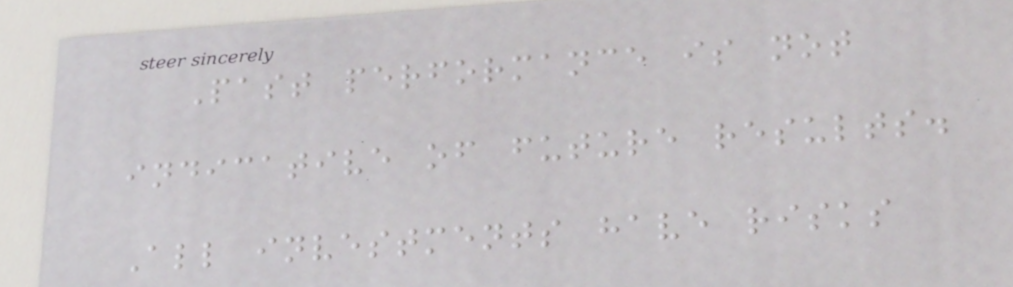Past performance is not
indicative of future results.
All investments have risks
